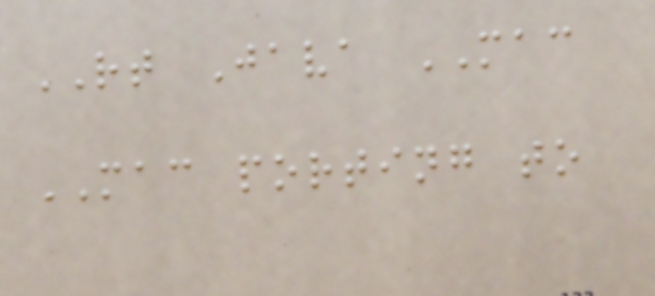RT Java MAC
MAC porting to
